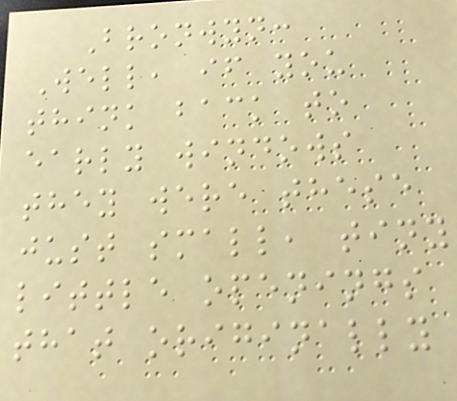Bronwyn:
Well, if you
think back to
early windows
they were these
just small, tiny
little openings
that originally
